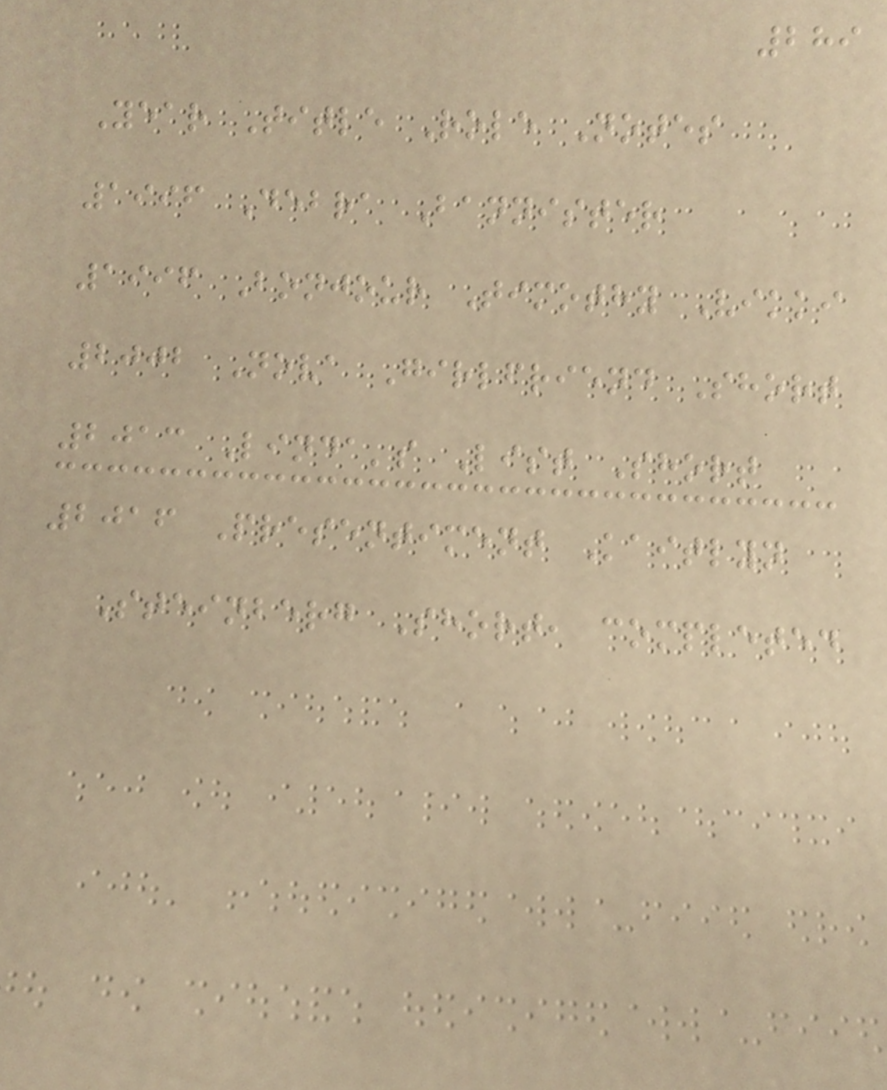289
Year Title Role Notes
1996 Debra Bannister
1996 Bonjour Timothy Vikki
2002 Nova Girlfriend Short
2013 Linda's List Short
2016 Presentiment Kaitlyn
Steinberg Short, completed
